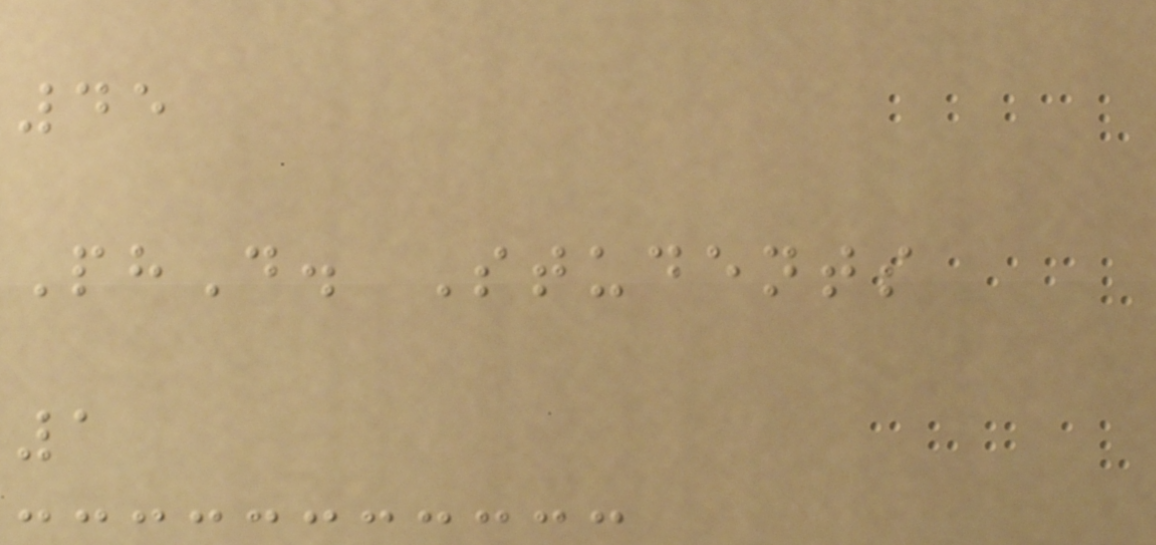45
PhD. Students
1
